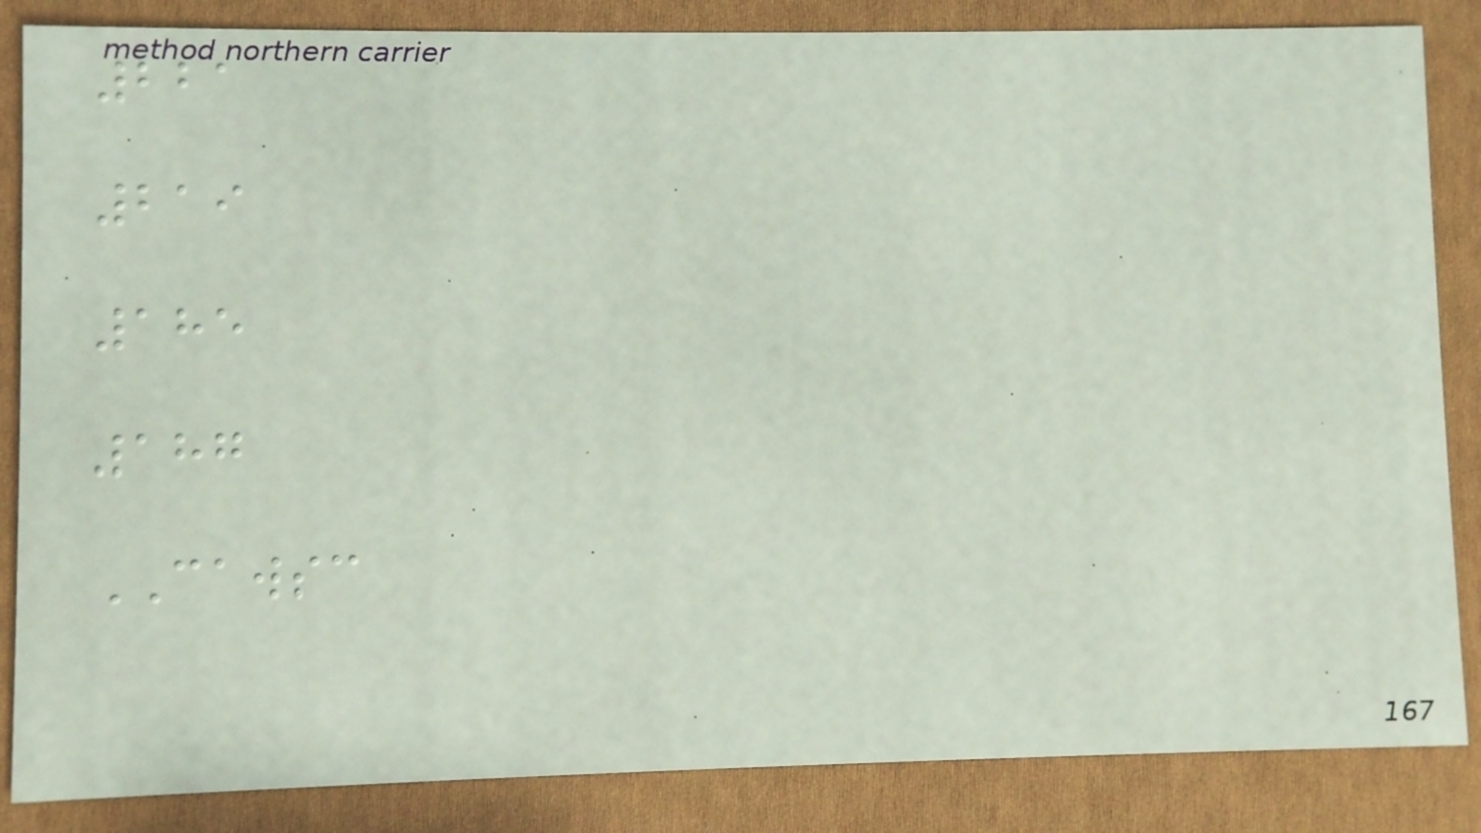221
219
185
187
CAWSC
